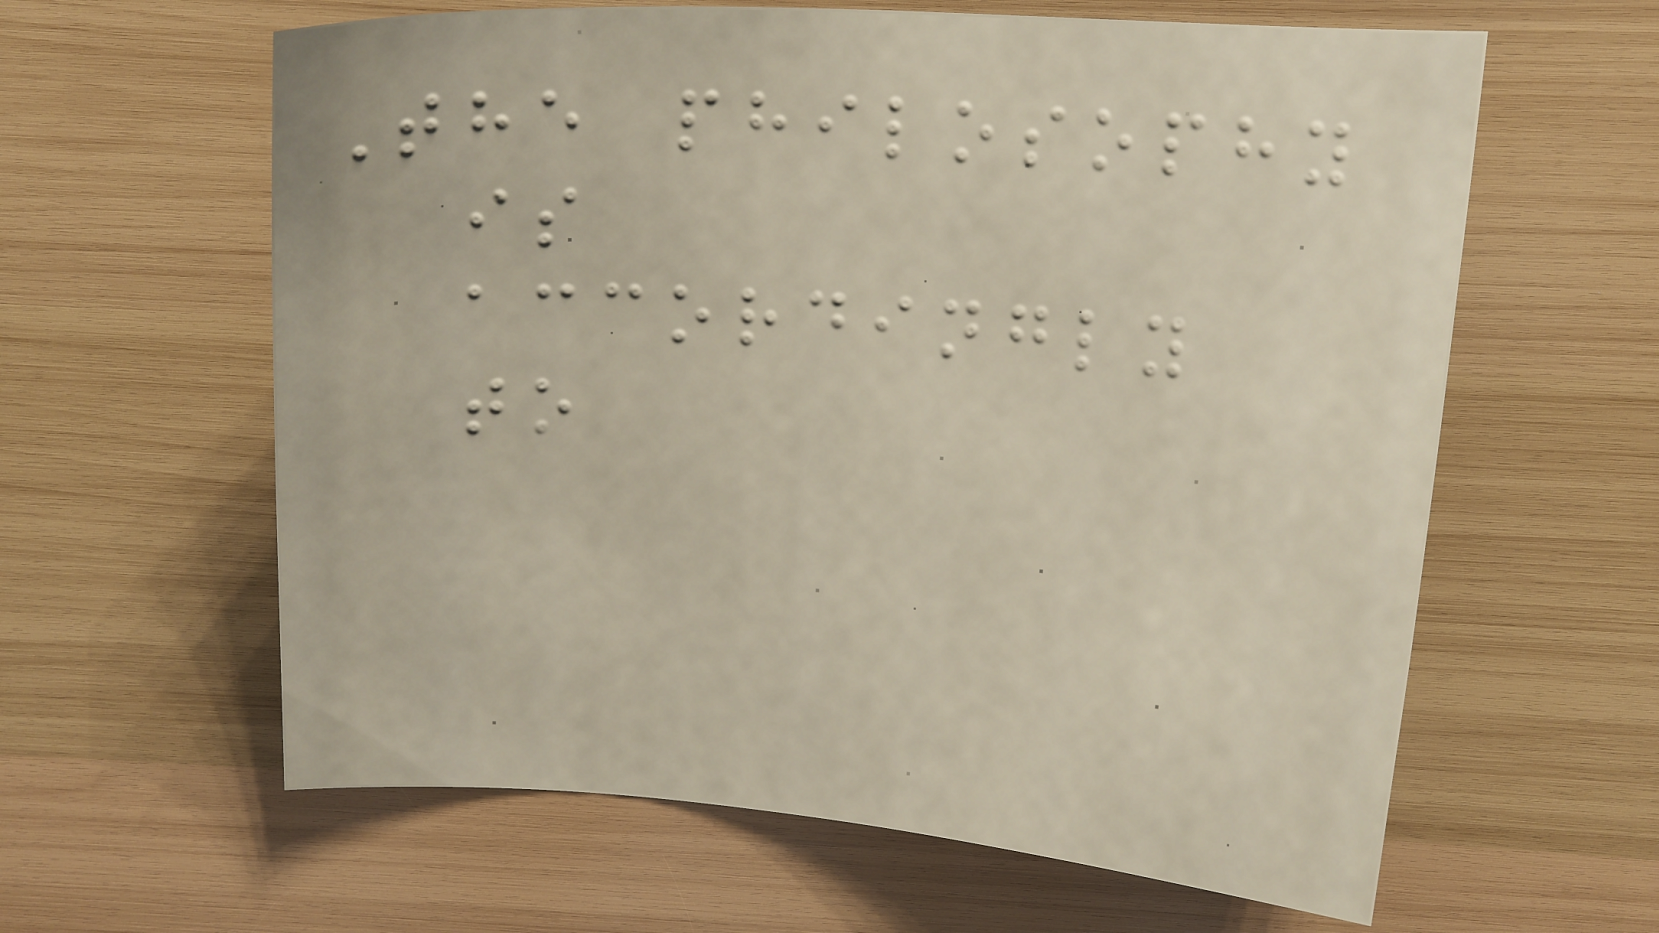The philosophy
is
accordingly
to
